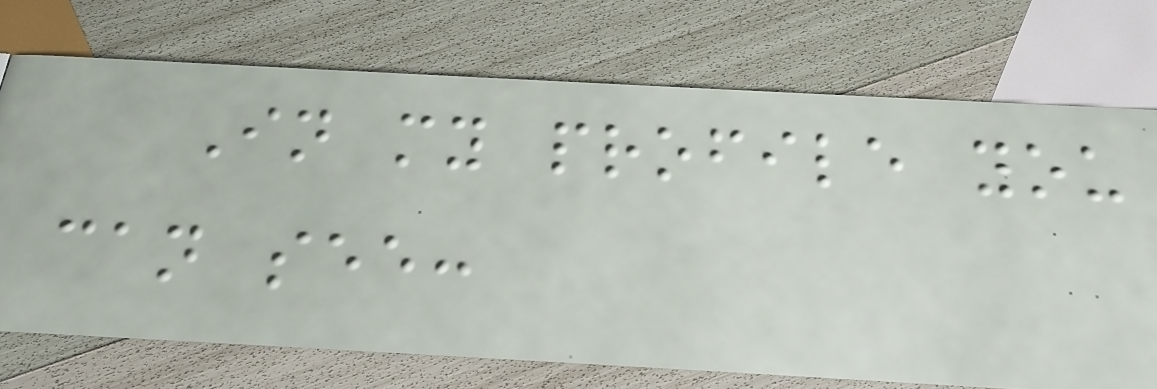In my profile you
can see:
